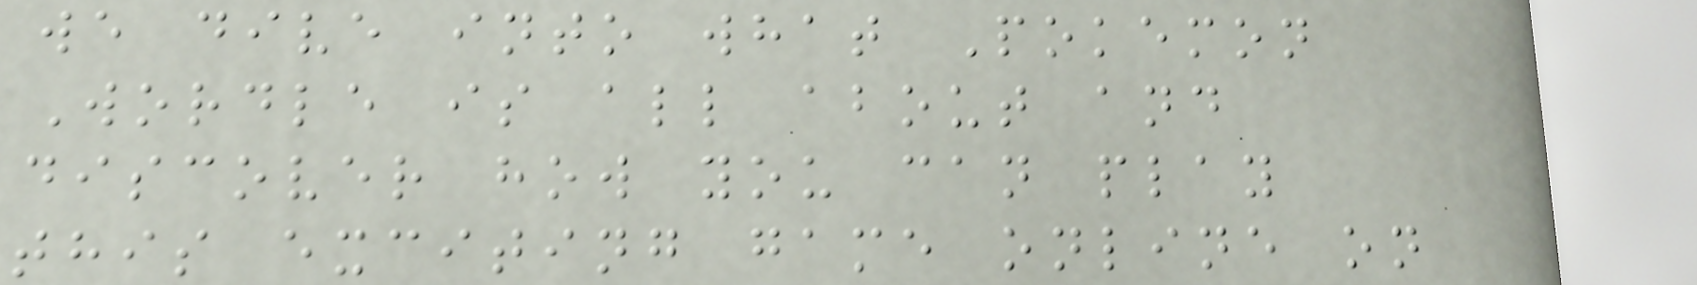we dive into what Pokemon
Wordle is all about and
discover how you can play
this exciting game online on
